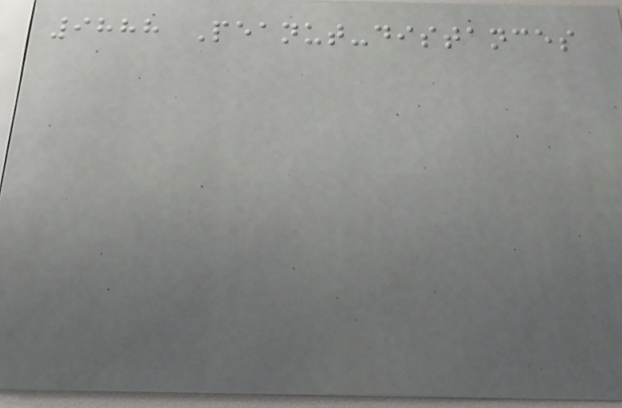9888 Peanut-distances
